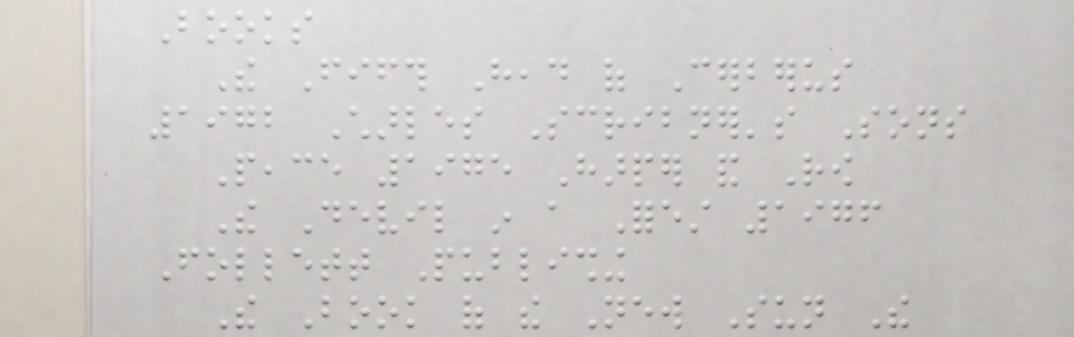Books
The Fifth Head of Cerberus
1972 Charles Scribner's Sons
Peace 1975 Harper and Row
The Devil in a Forest 1976
Follett Publishing
The Book of the New Sun The
